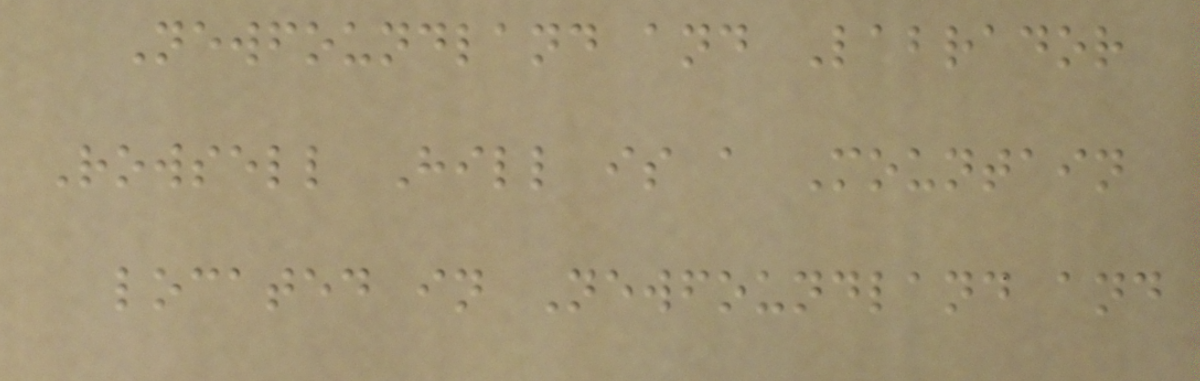Newfoundland and Labrador
Rowsell Hill is a Mountain
located in Newfoundland and
